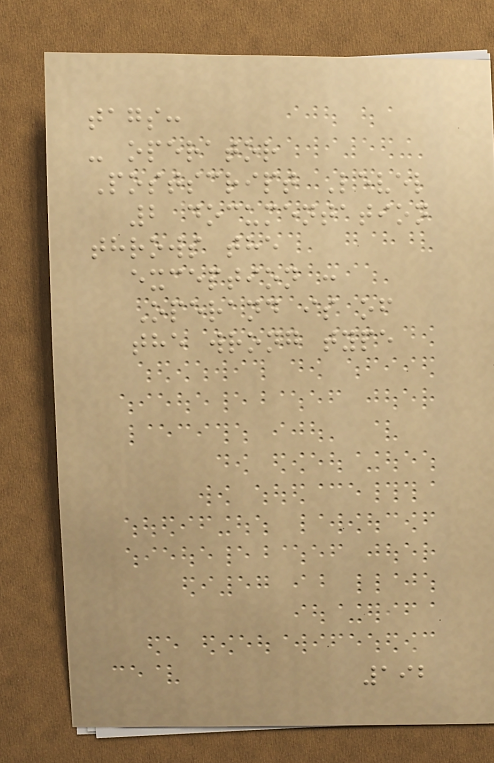tags:
- operator
Postscript Level
2 documentation
throws the
exception :
Operand is of
the wrong type
192
